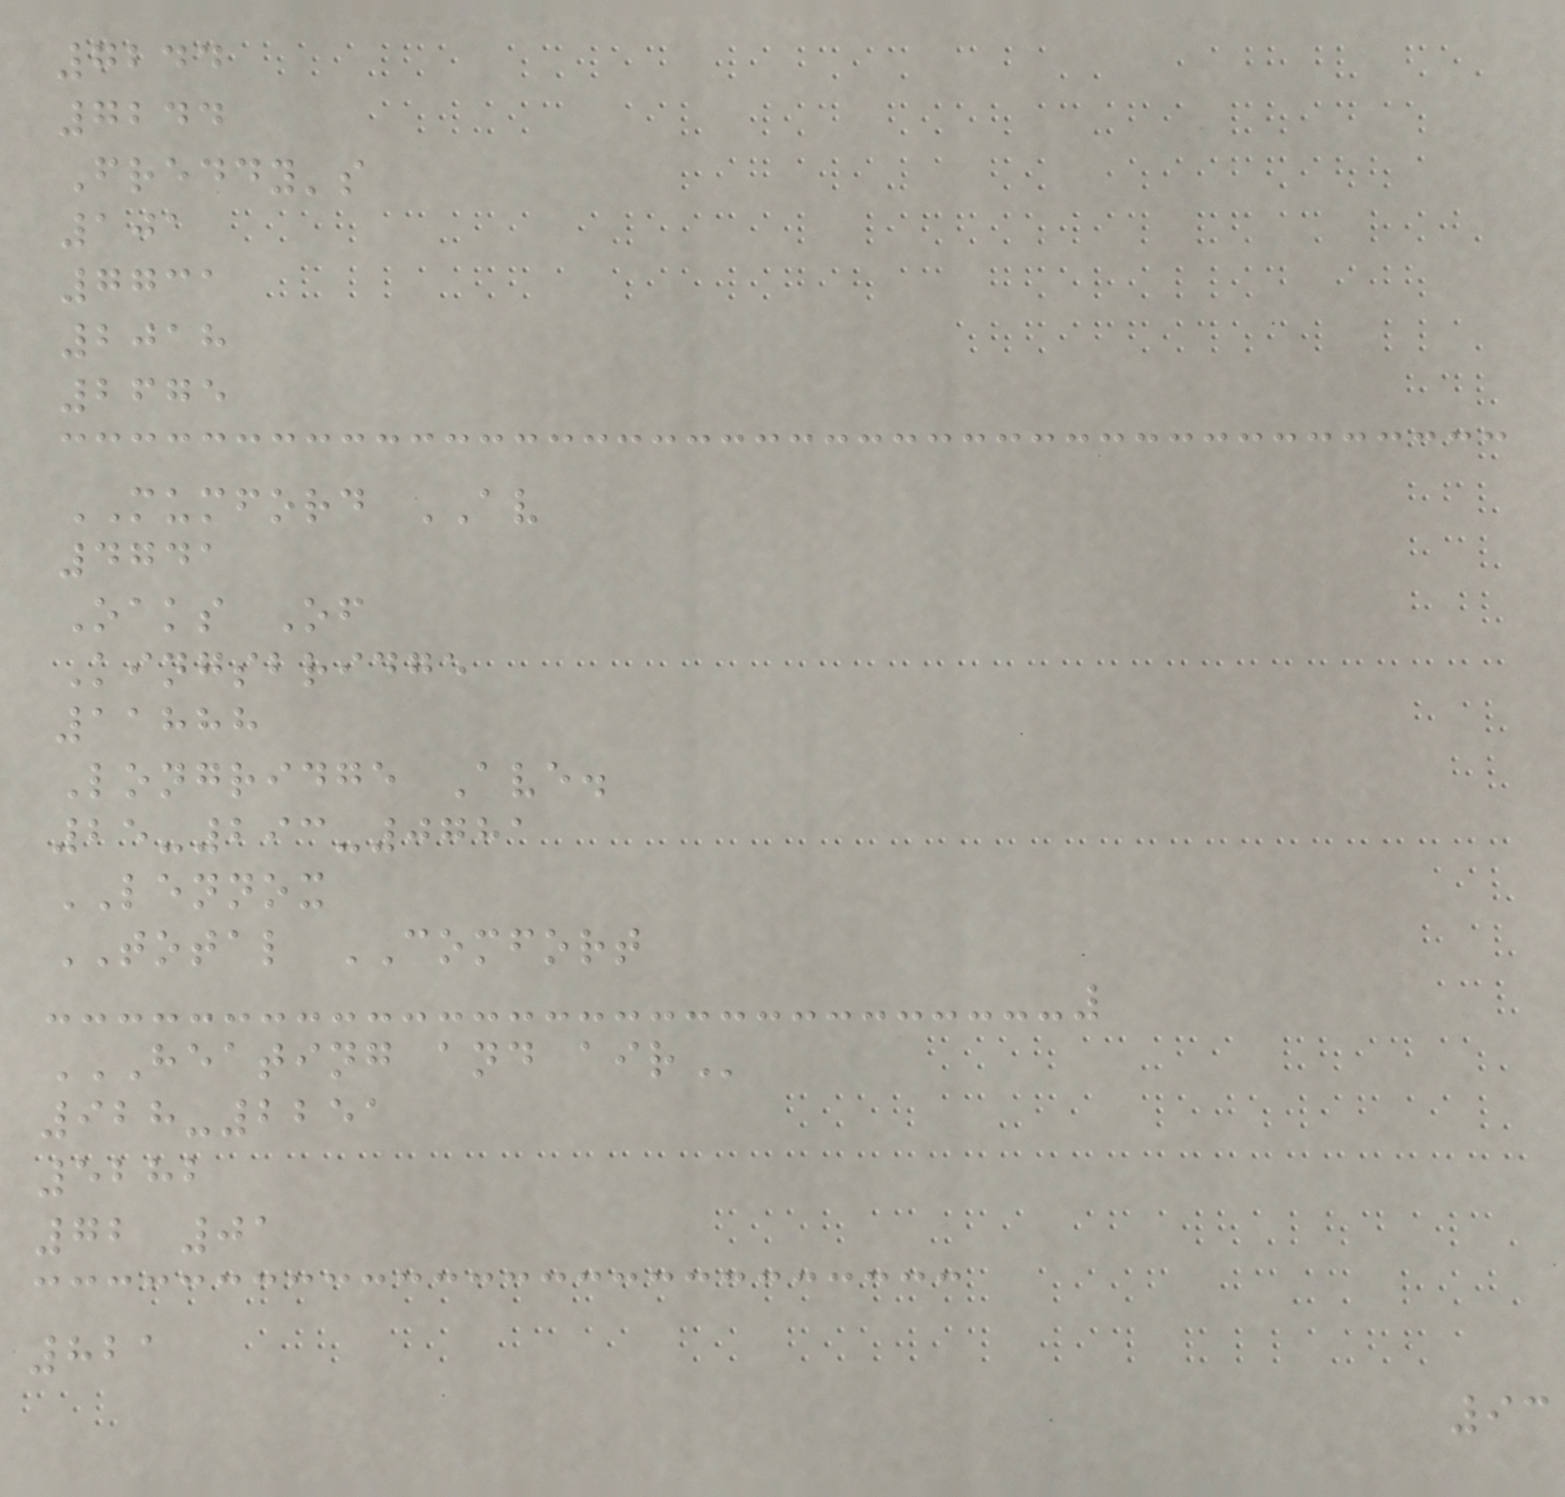7244
7244
Freddy's
101
7731
2018
2675
MUMFORD AV
4741
Oaks Of
Kingsbridge
11888
Longridge Ave.
25-293-0781
LENNOX
TOTAL COMFORT
HEATING AND AIR
928-2251
5282
72 01
821
93
